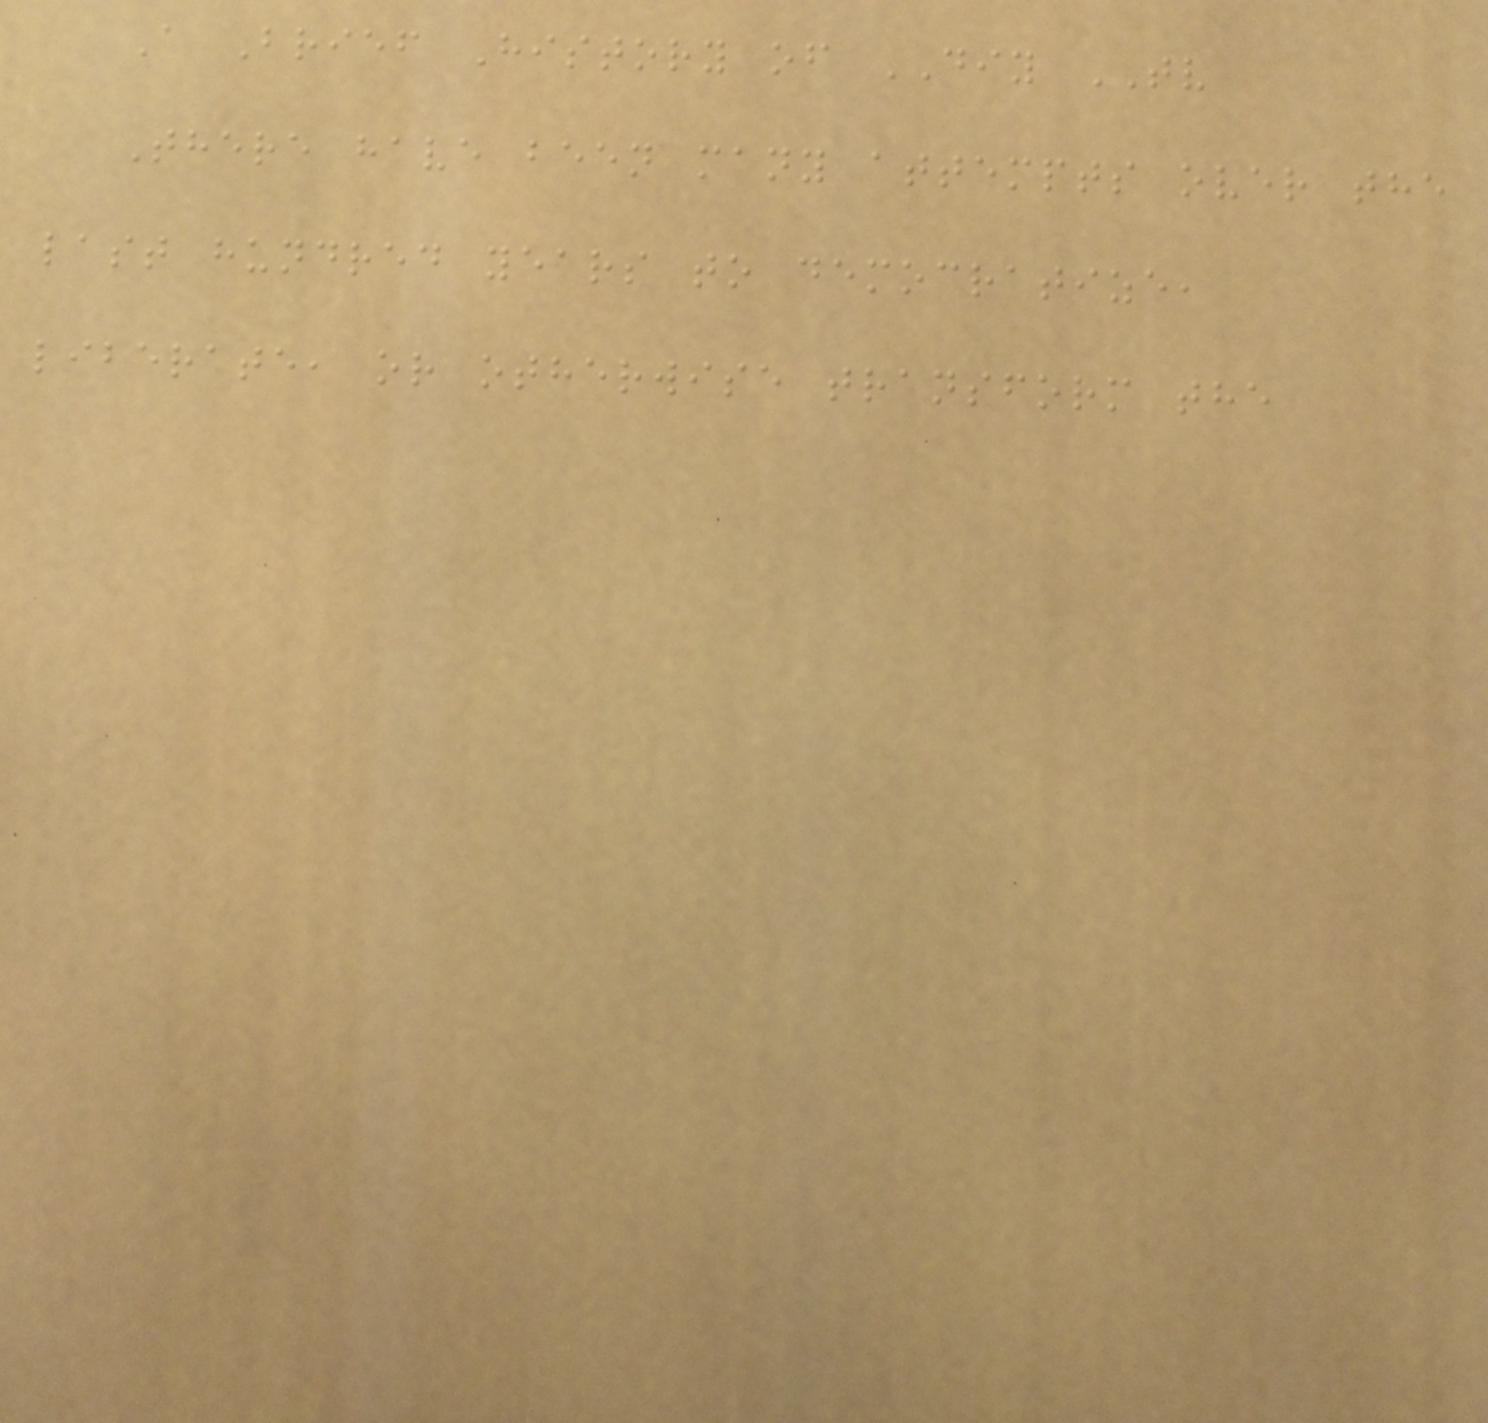A Brief History of DIY TV
There have been many attempts over the
last hundred years to democratize,
liberate, or otherwise transform the
